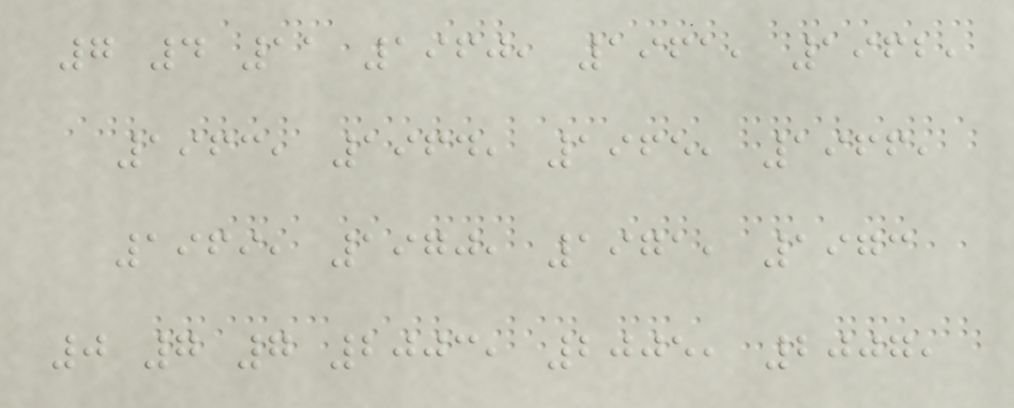7 4 11 1960, 1961, 1962,
1963, 1964, 1965, 1966,
1969, 1970, 1971, 1973
0 7 7 2003, 2005, 2007,
